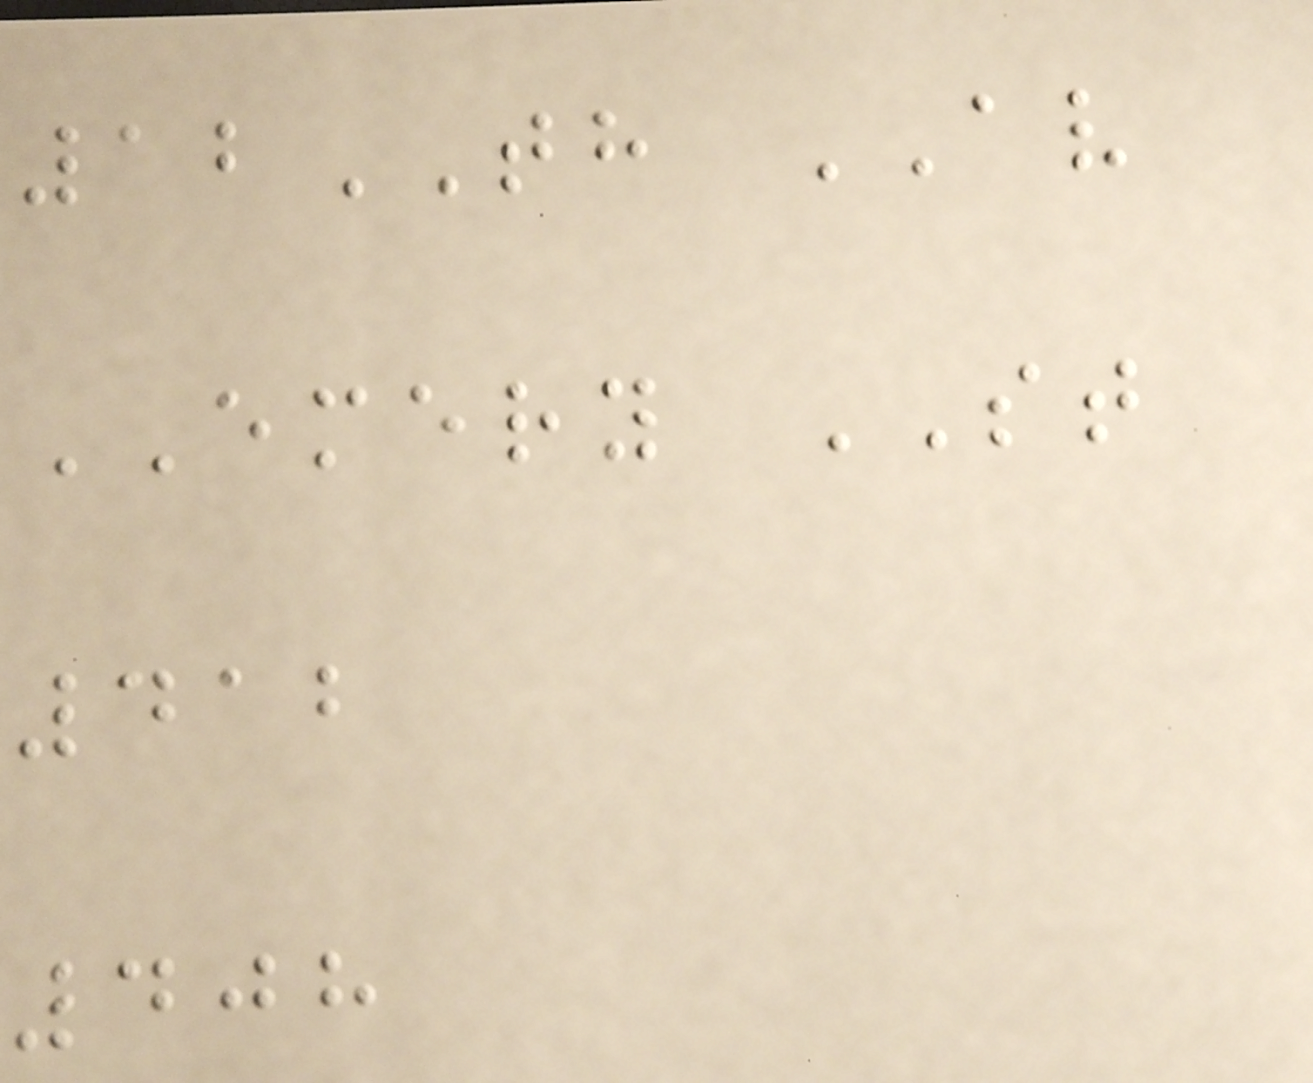12TH AV
EMERY ST
412
408
